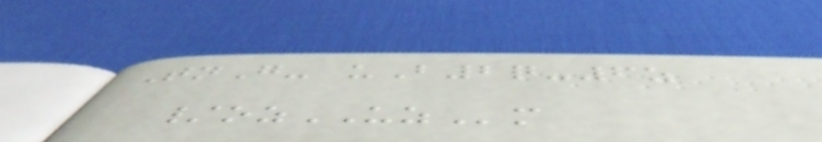TnG- uB2q-6z
/ozUZm
